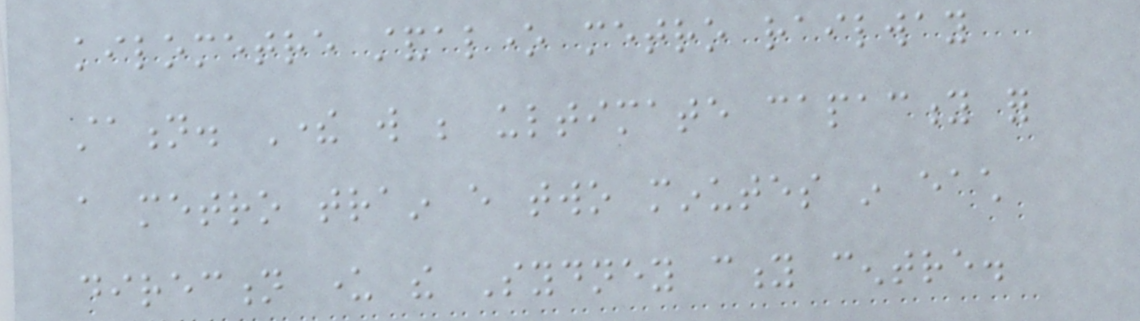kilometre standalone metro railway
station. There will be ultimate capacity for
a metro train every two minutes in each
direction under the Sydney city centre.
